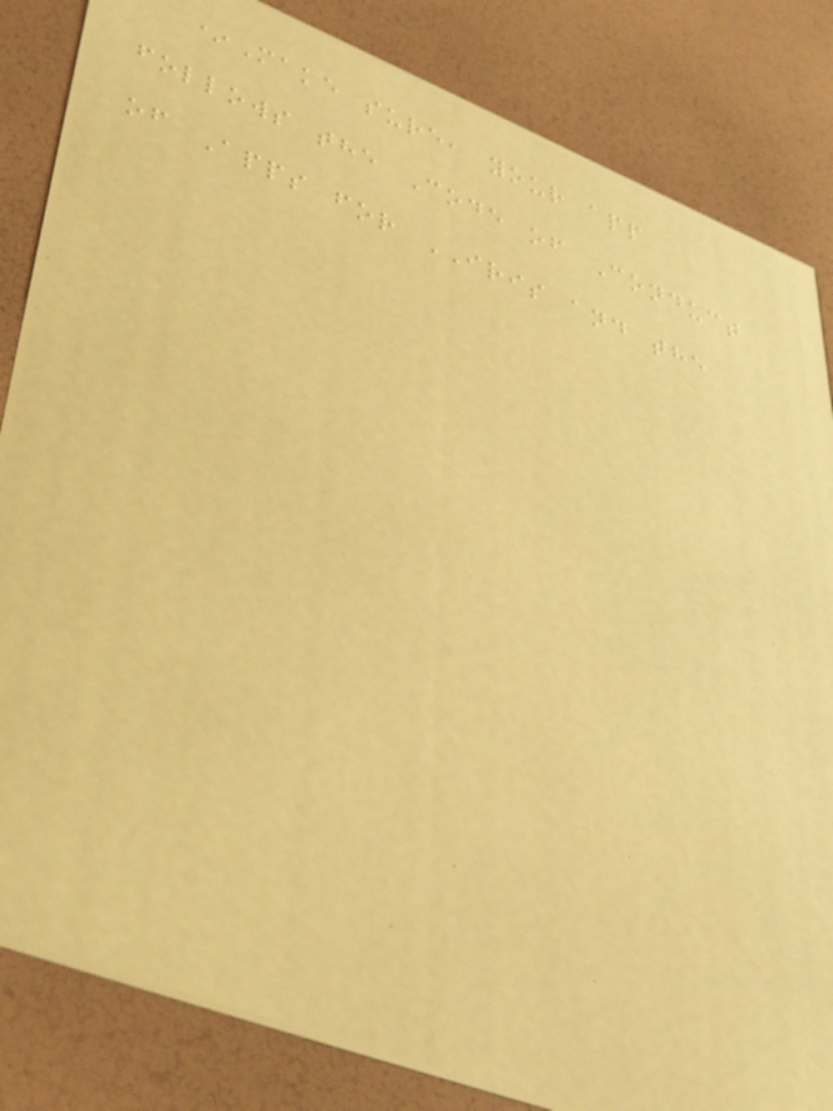*Make sure, your app
follows the Code of Conduct
of Apps for IRIS and the
